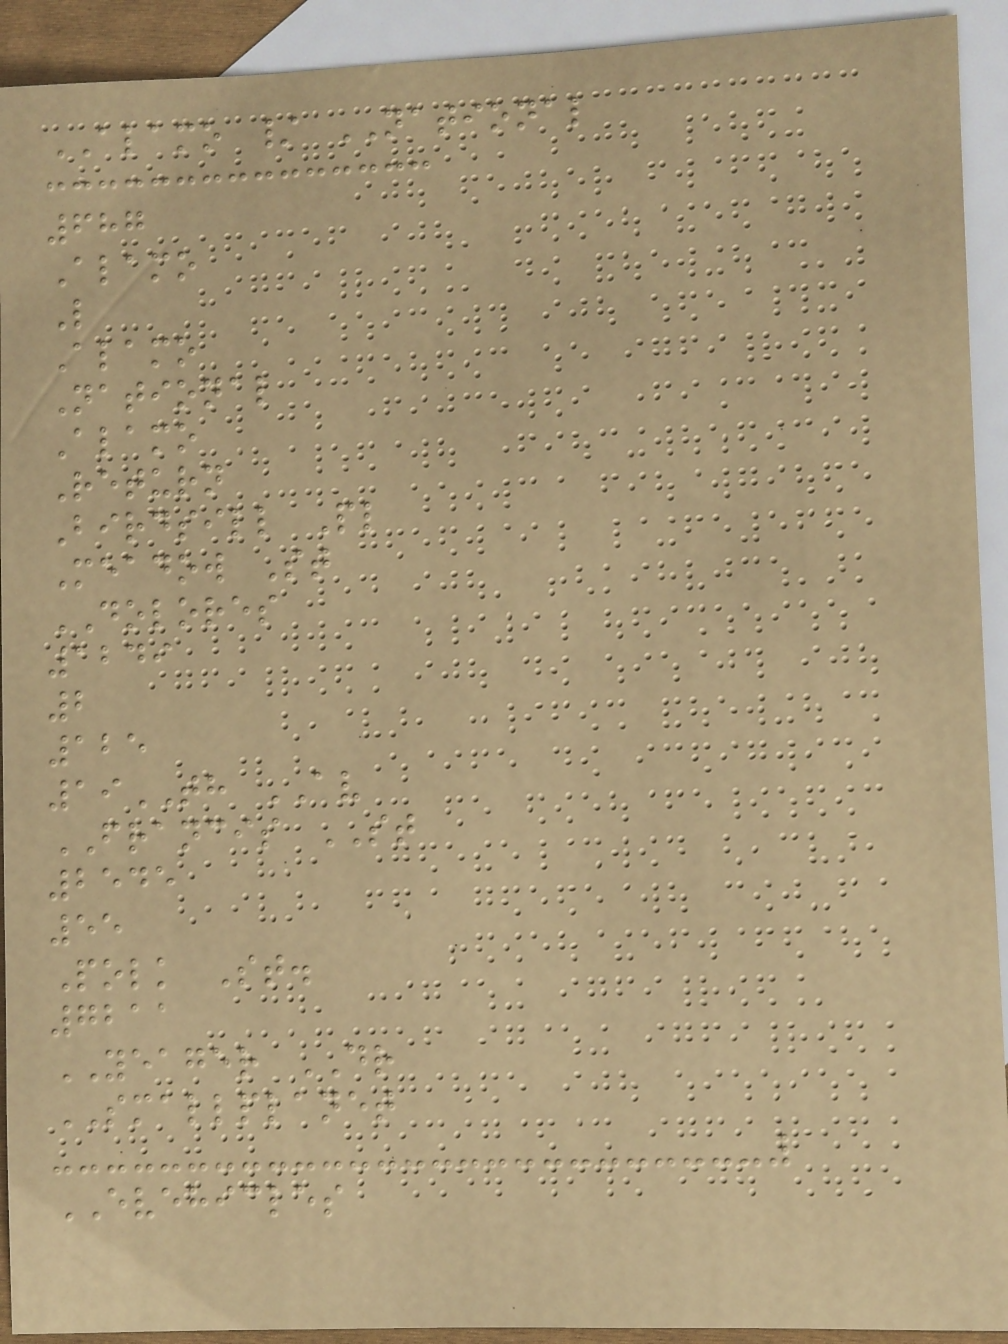ALAMO / NATIONAL
687
Alamo
L
Alamo
National
Alamo
Return
Birdsill Pl
Meadow St
DOLORES
1249
2
125
19TH AV
FRANCIS ST
2545
55
Polk St.
7211
YEAGER DR
SMALLPLANET
EVEHICLES
